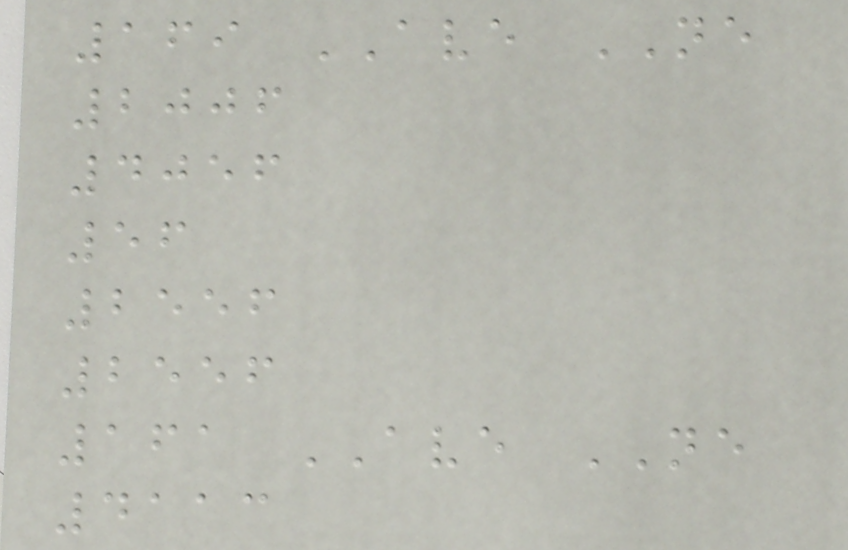169 AVE NE
2006
4056
56
2556
2556
161 AVE NE
4113
